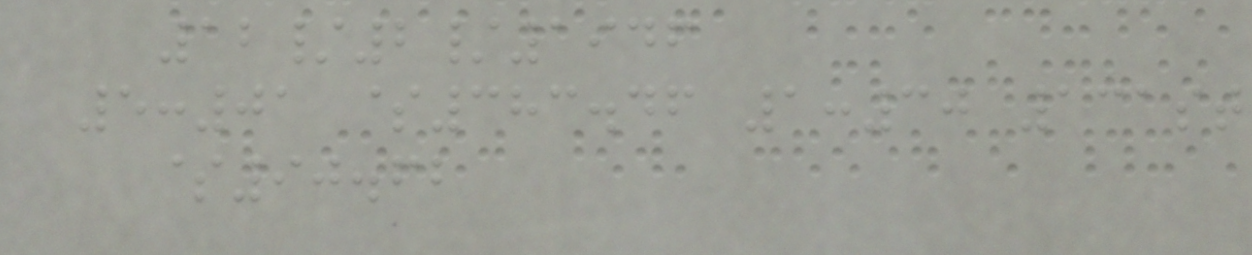12/2/1946
5:01 $383.46 1:30 131st
$90.62
